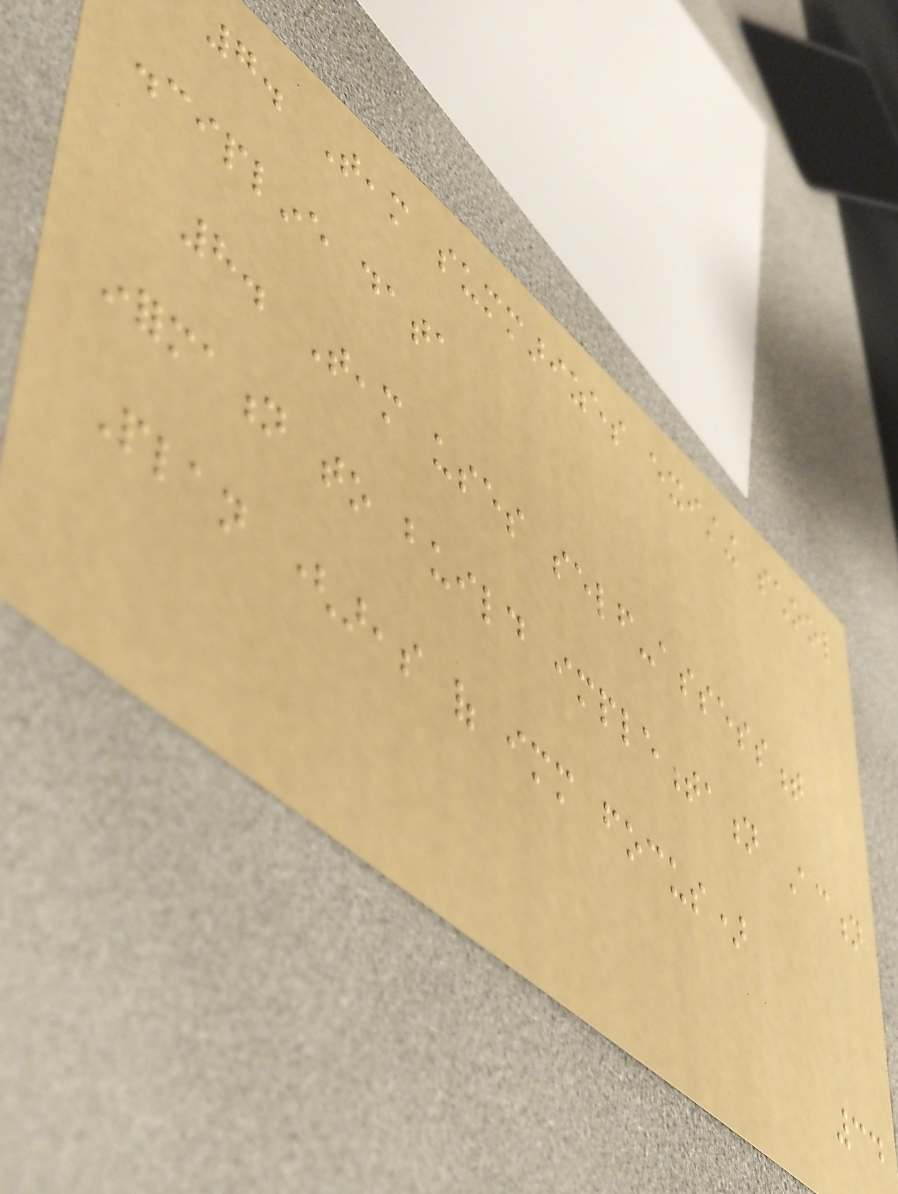7. Team summarizes existing school
discipline data
8. Team uses self-assessment
information to build implementation Action
Plan (areas of immediate focus)
34
